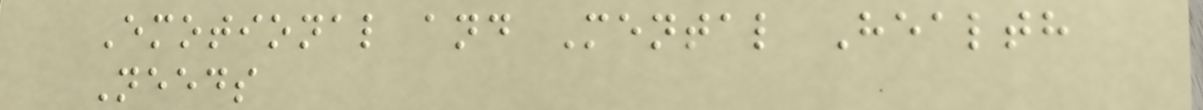Emotional and Mental Health
Needs
